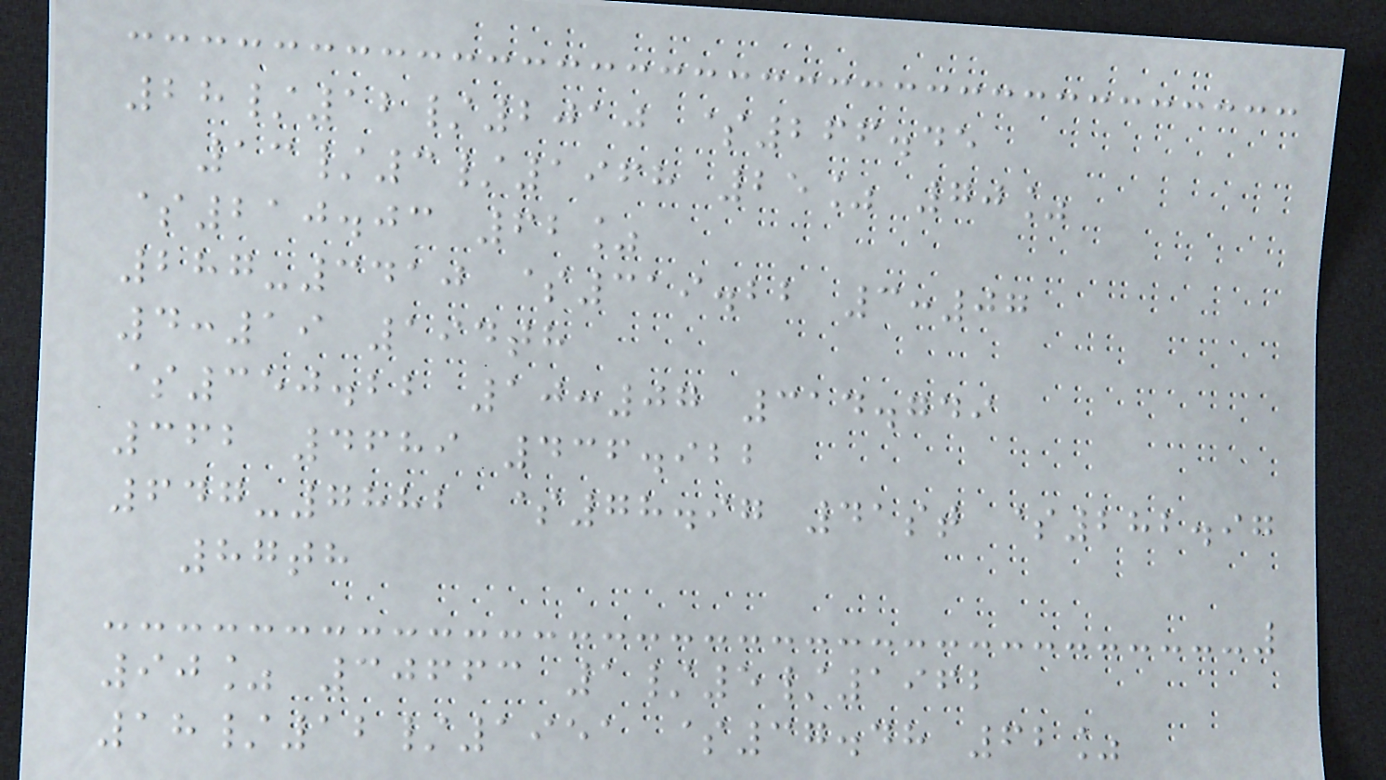28/12/2010 $266.45
13/3/1968 25% 70%
$210.03 62%
287-3410 $319.22 3:07
4:19 194th
$350.22 10:07 314.749
362 4689 436.922
647-7882 $78.97 41st $282.97
87th
90% 30663 1/5/1962
18/12/1951 $37.48 62%
